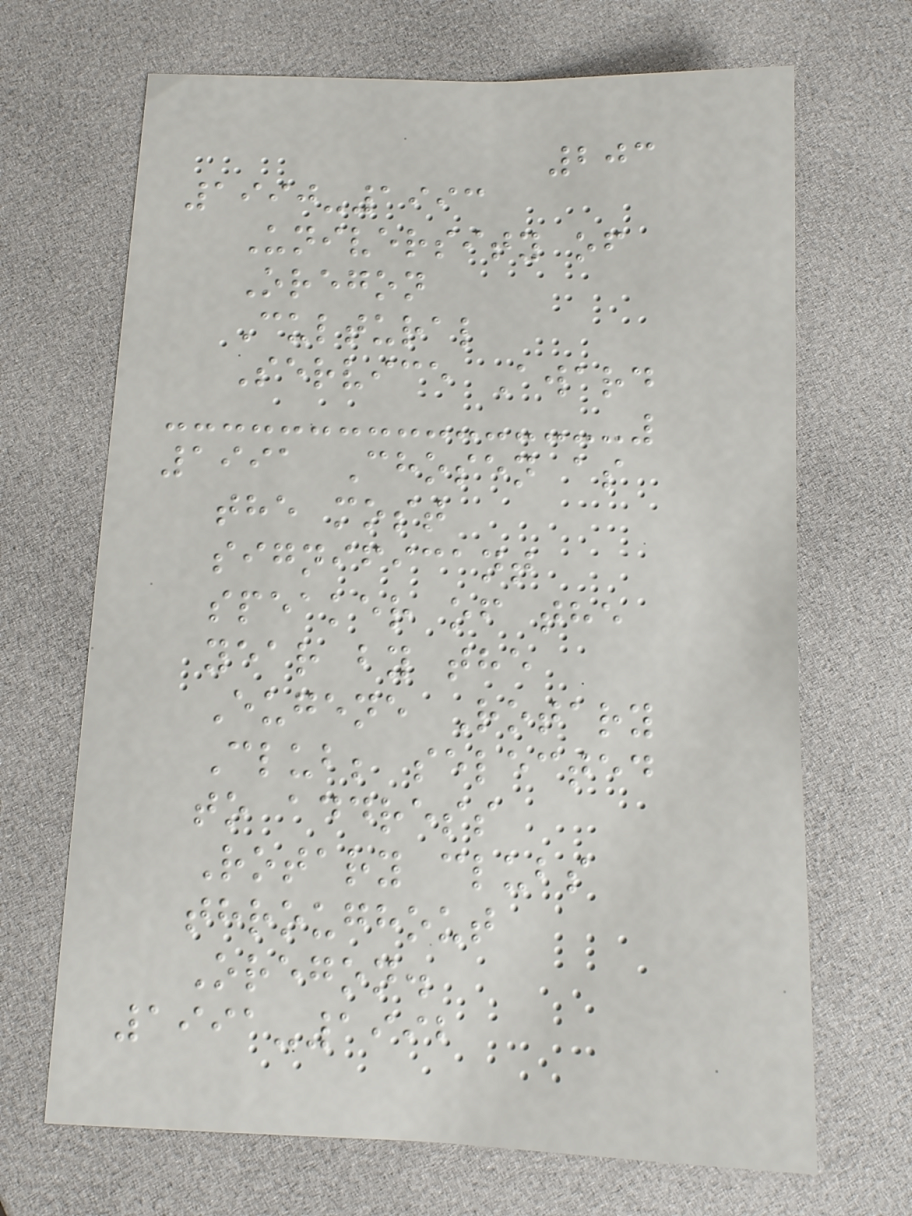203
1990-1993
University of
Oregon
Cultural
Service Award
1991 Chosen as
the most
significant
speaker of the
year by the
Eugene Rotary
Club; selected
to address
Rotary clubs
throughout
Oregon.
1991-1992
